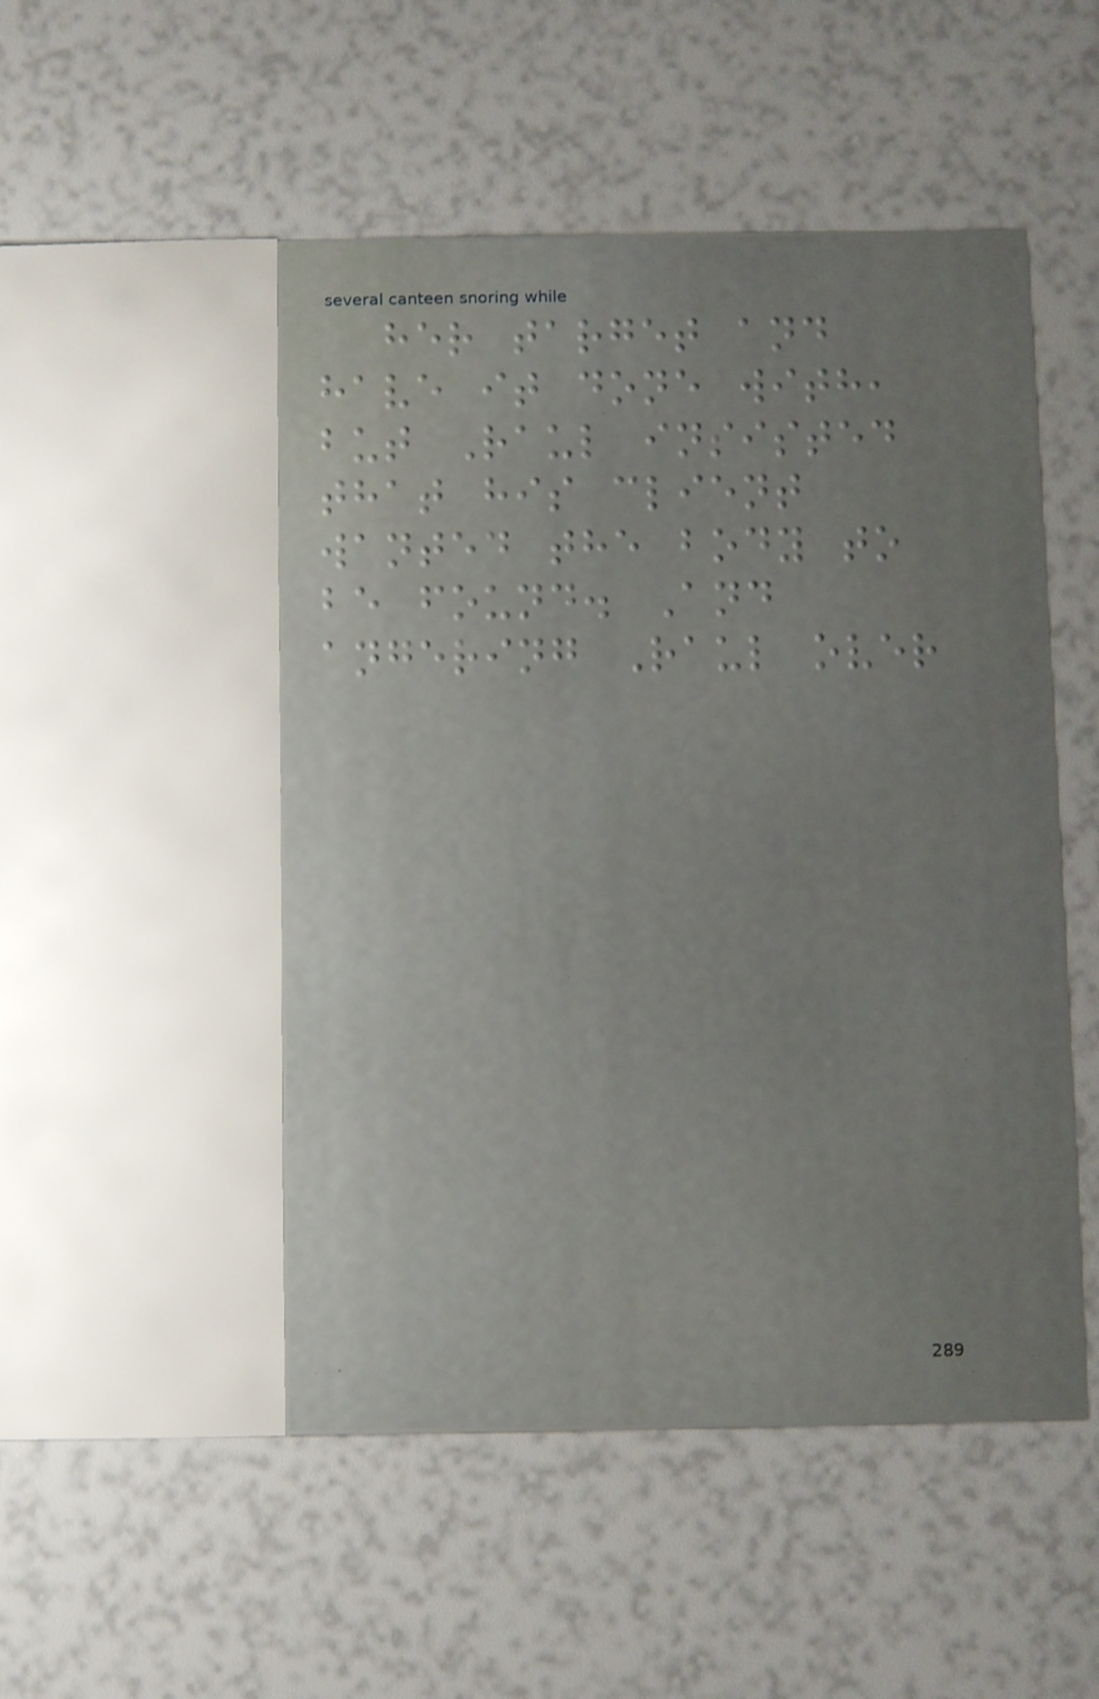her target and
have it done with,
but Raul insisted
that his client
wanted the body to
be found. And
angering Raul over
